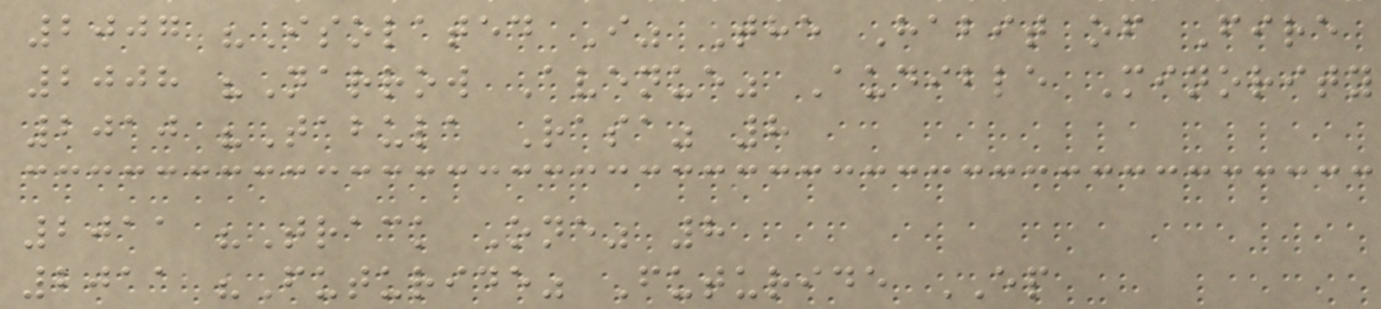2007 "Isolated I" The Habit of Fire
2008 "Narrow Avenue" Audible Minority
2010 "Tabula Rasa" 8
2011 "Track One" 8
2011 "Futuride" Futuride EP
